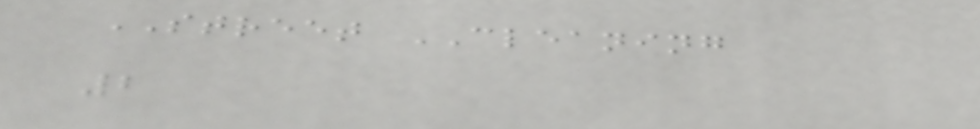STREET CLEANING
2
